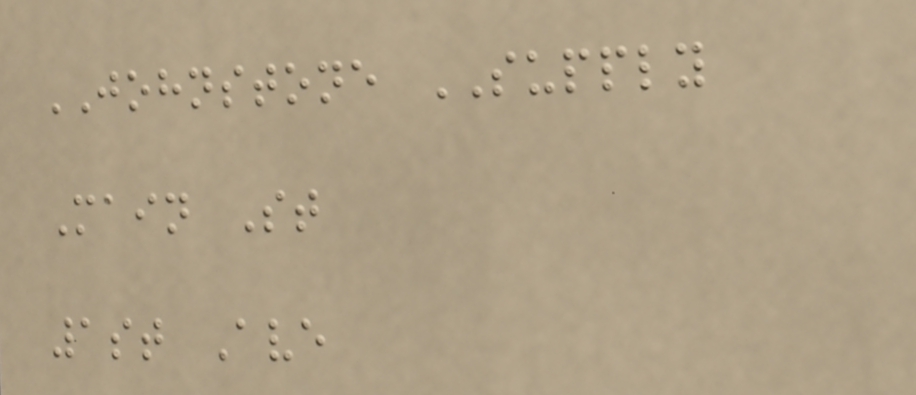JOHNSTONE SUPPLY
Main St
1st Ave
